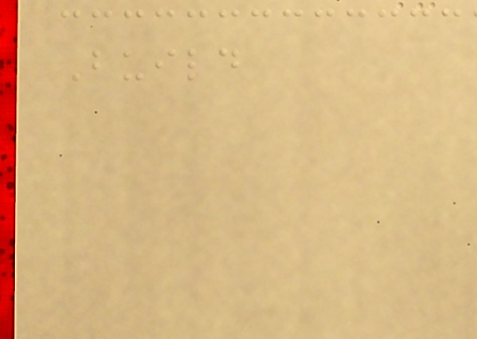Build
